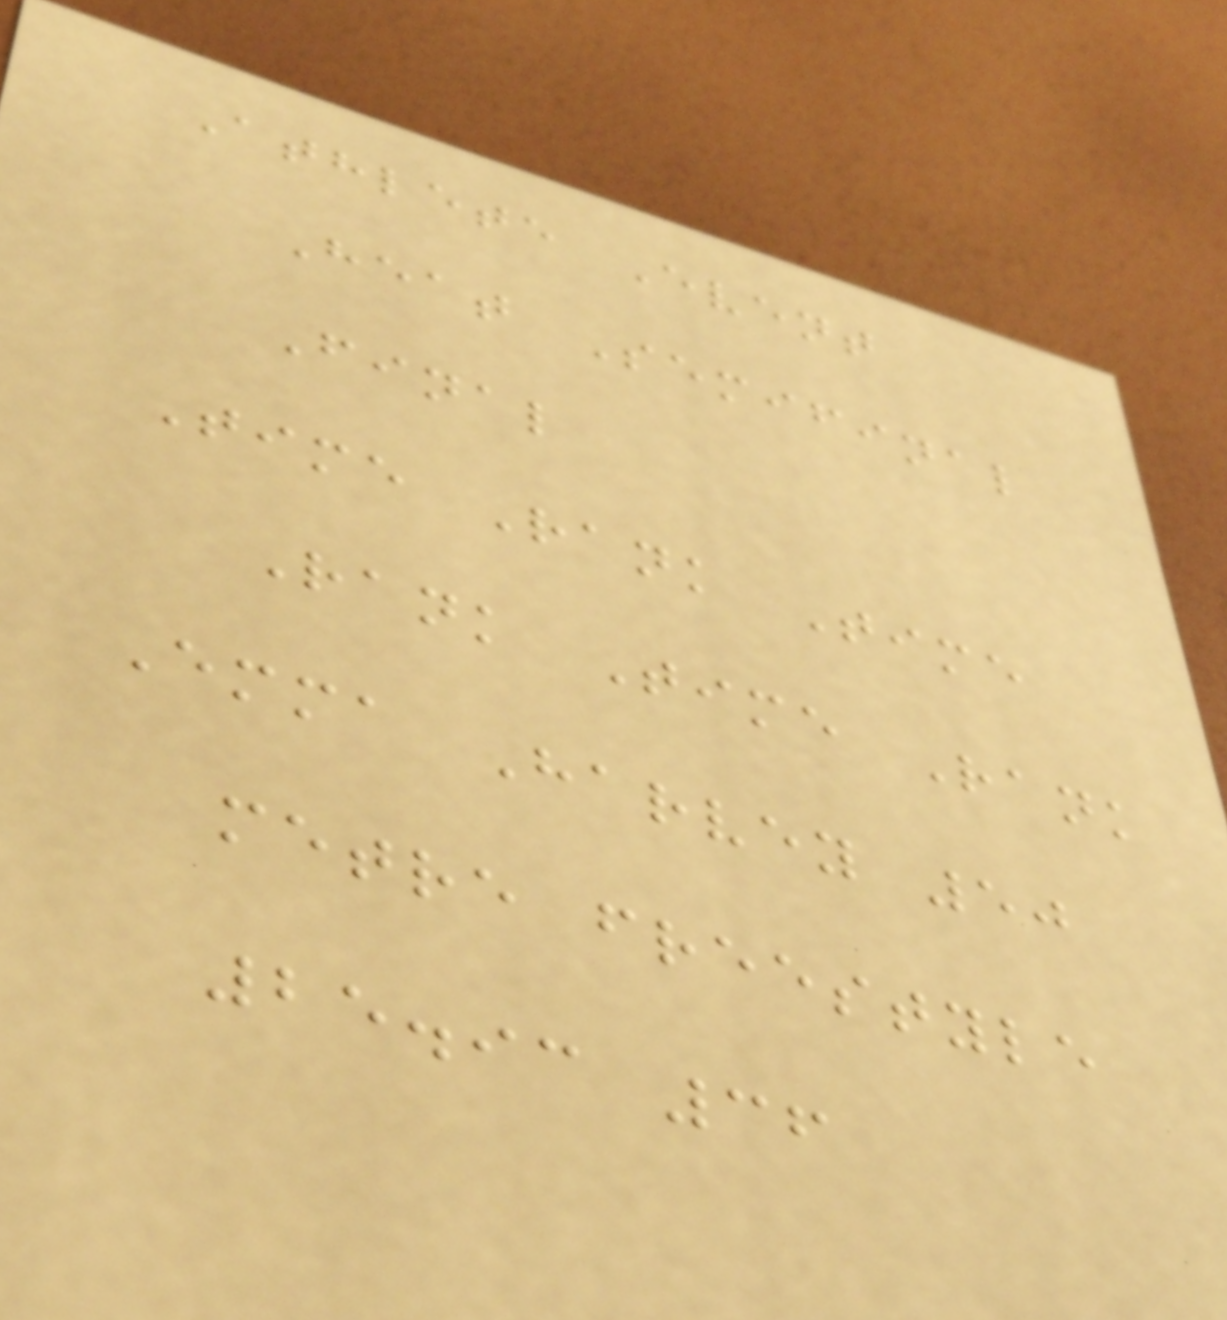Athlete Event
Heat Semifinal
Final
Time Rank Time
Rank Time Rank
Emma Harvey 50
metre freestyle
25.93 36
